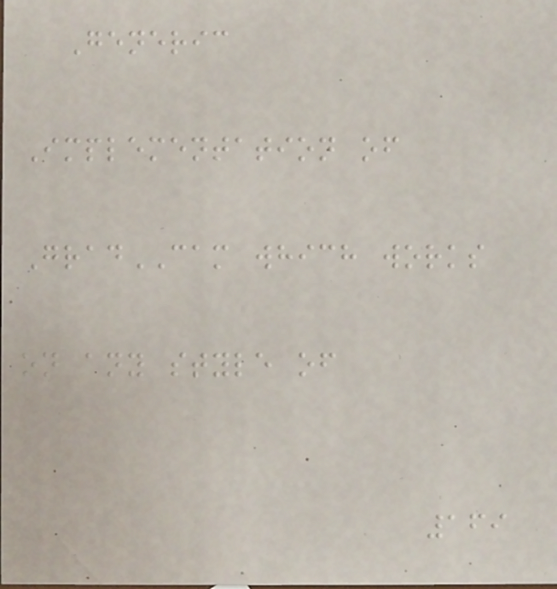Generic
Implementation of
GradCAM which works
on any style of
169
